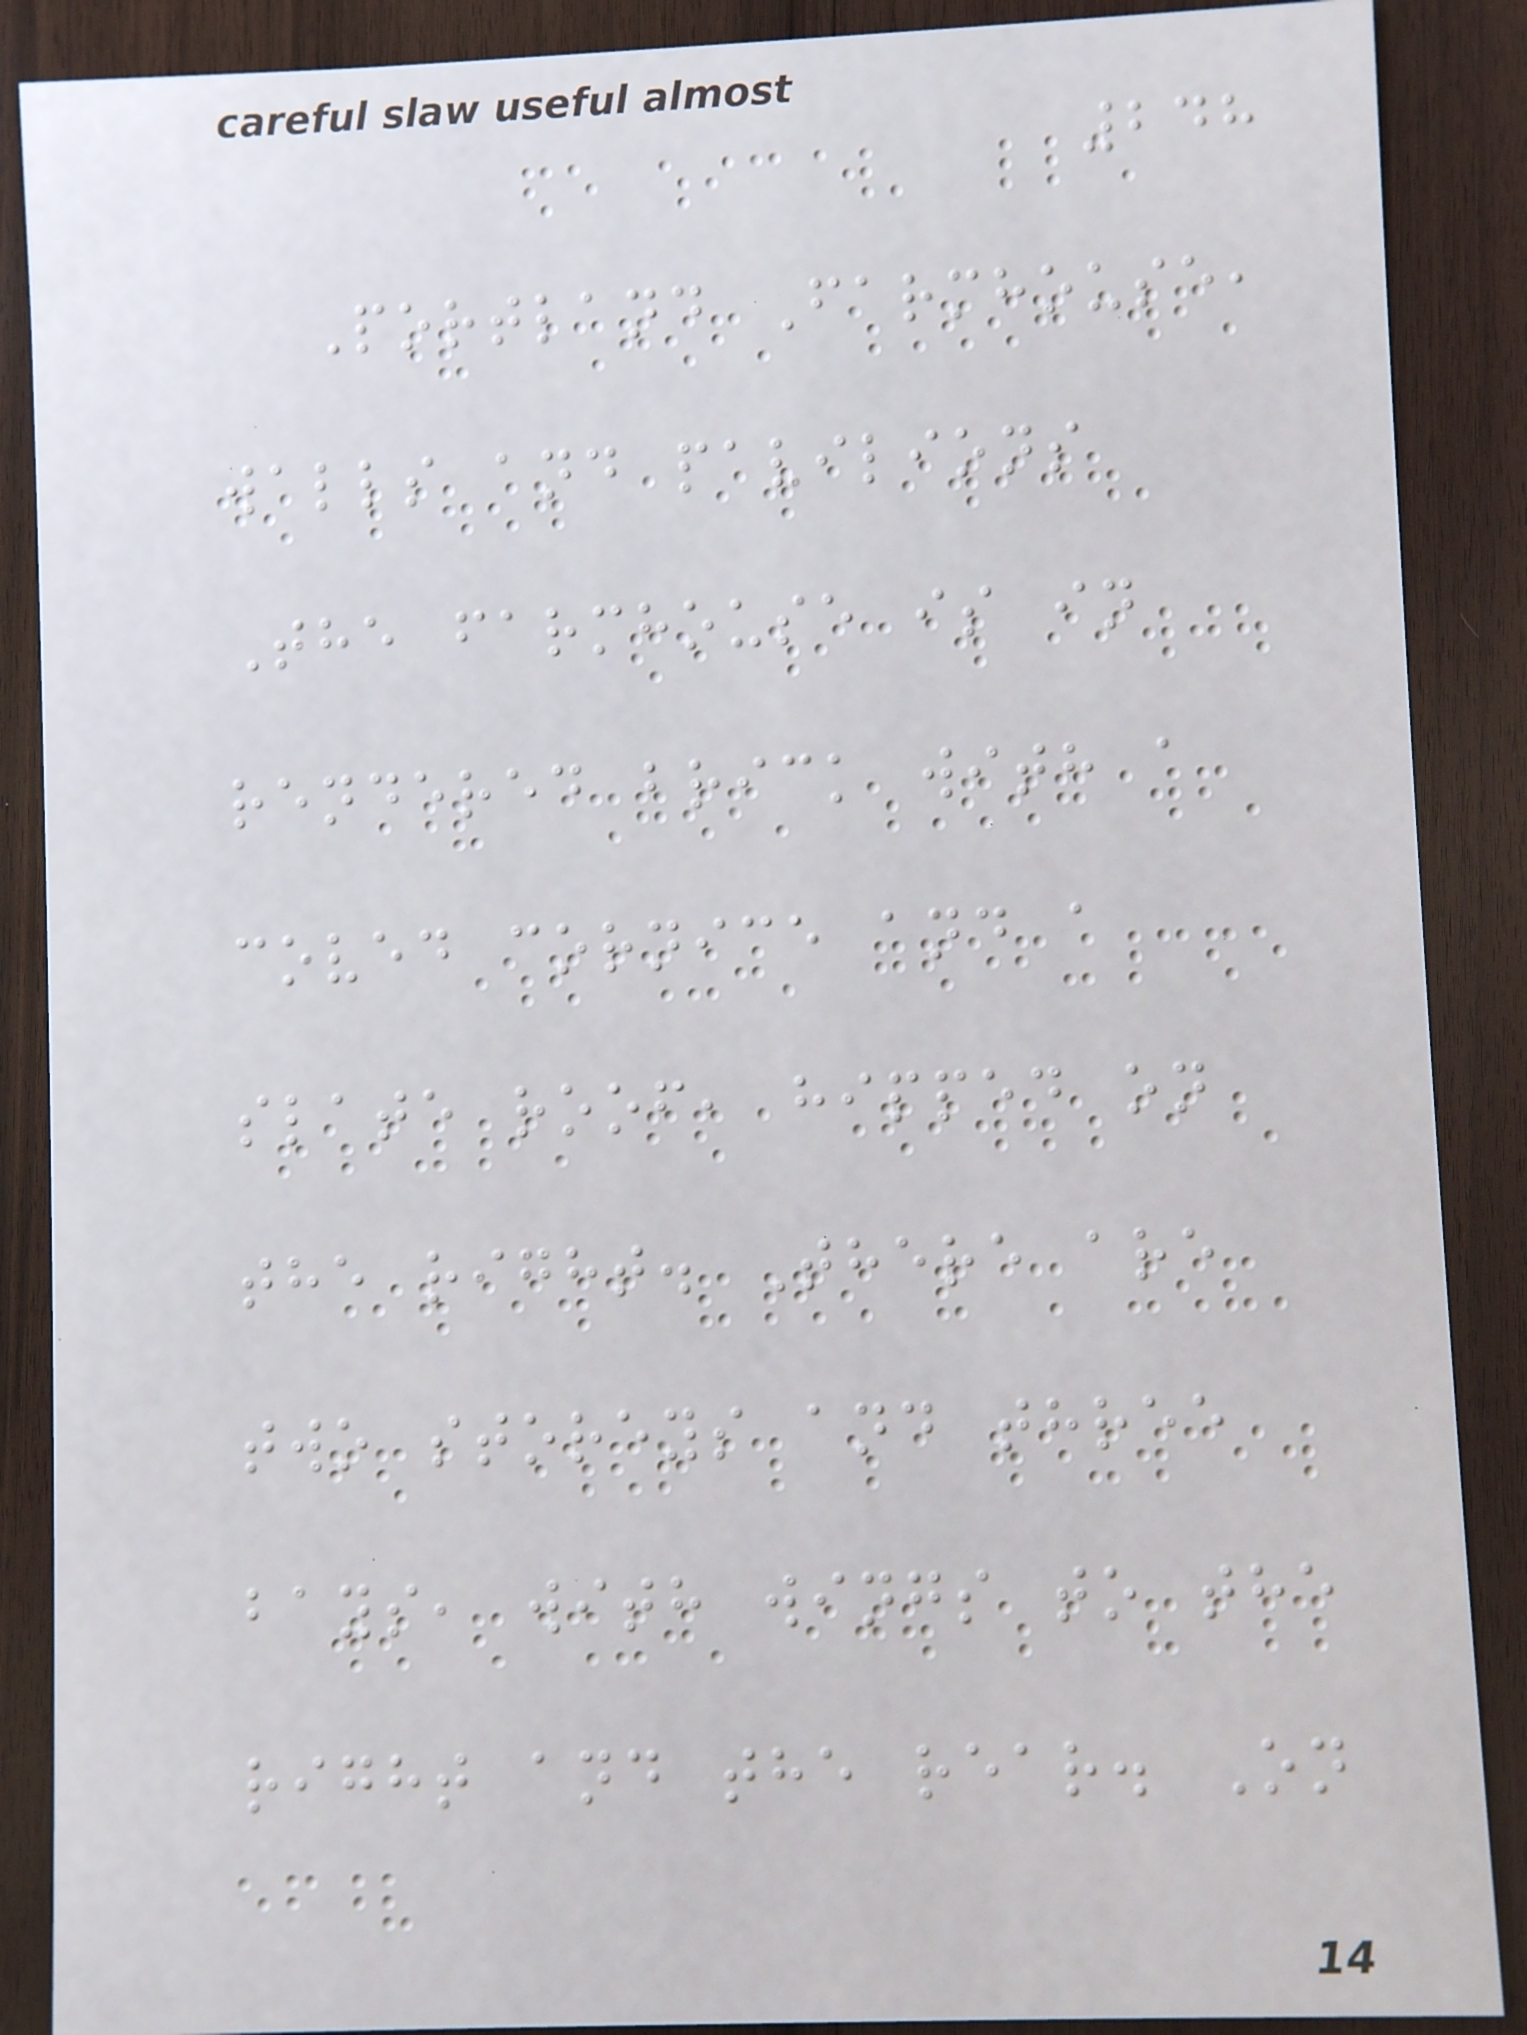248
Portland Farmhouse,
walls and pavilions
The farmhouse is in
rendered brick with a
coved cornice and a
slate roof, hipped on
the right. There are
two storeys and three
bays, with wings to the
right and the rear. On
